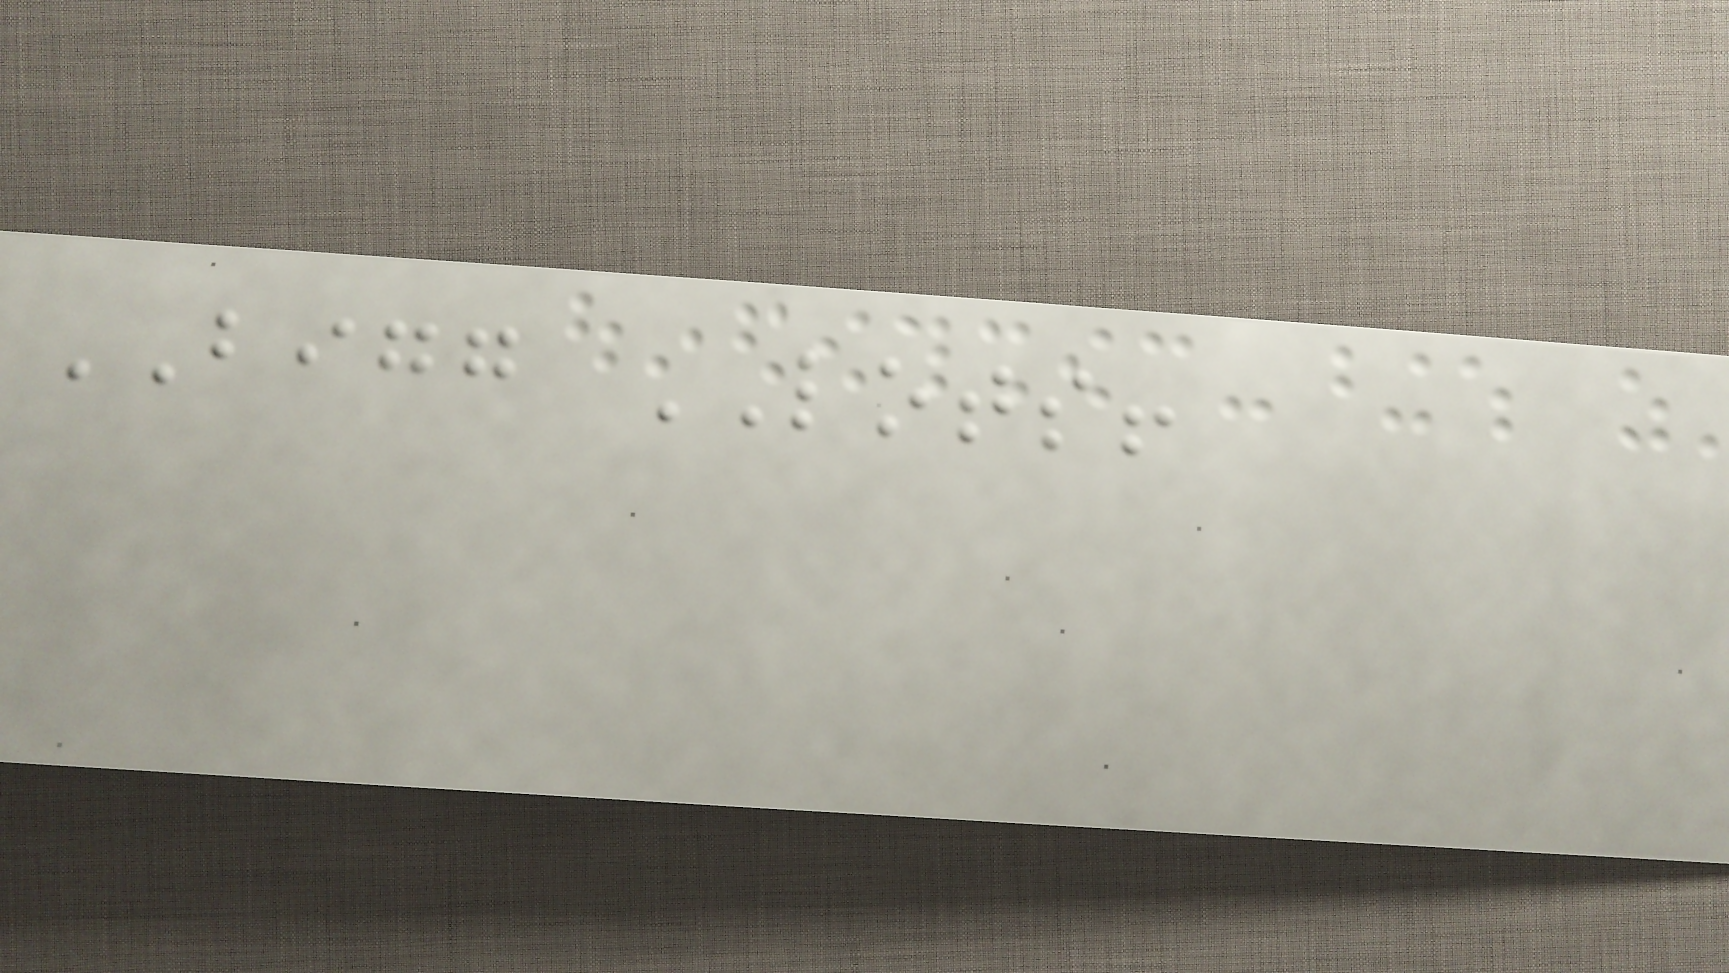BIGG LOTS!
